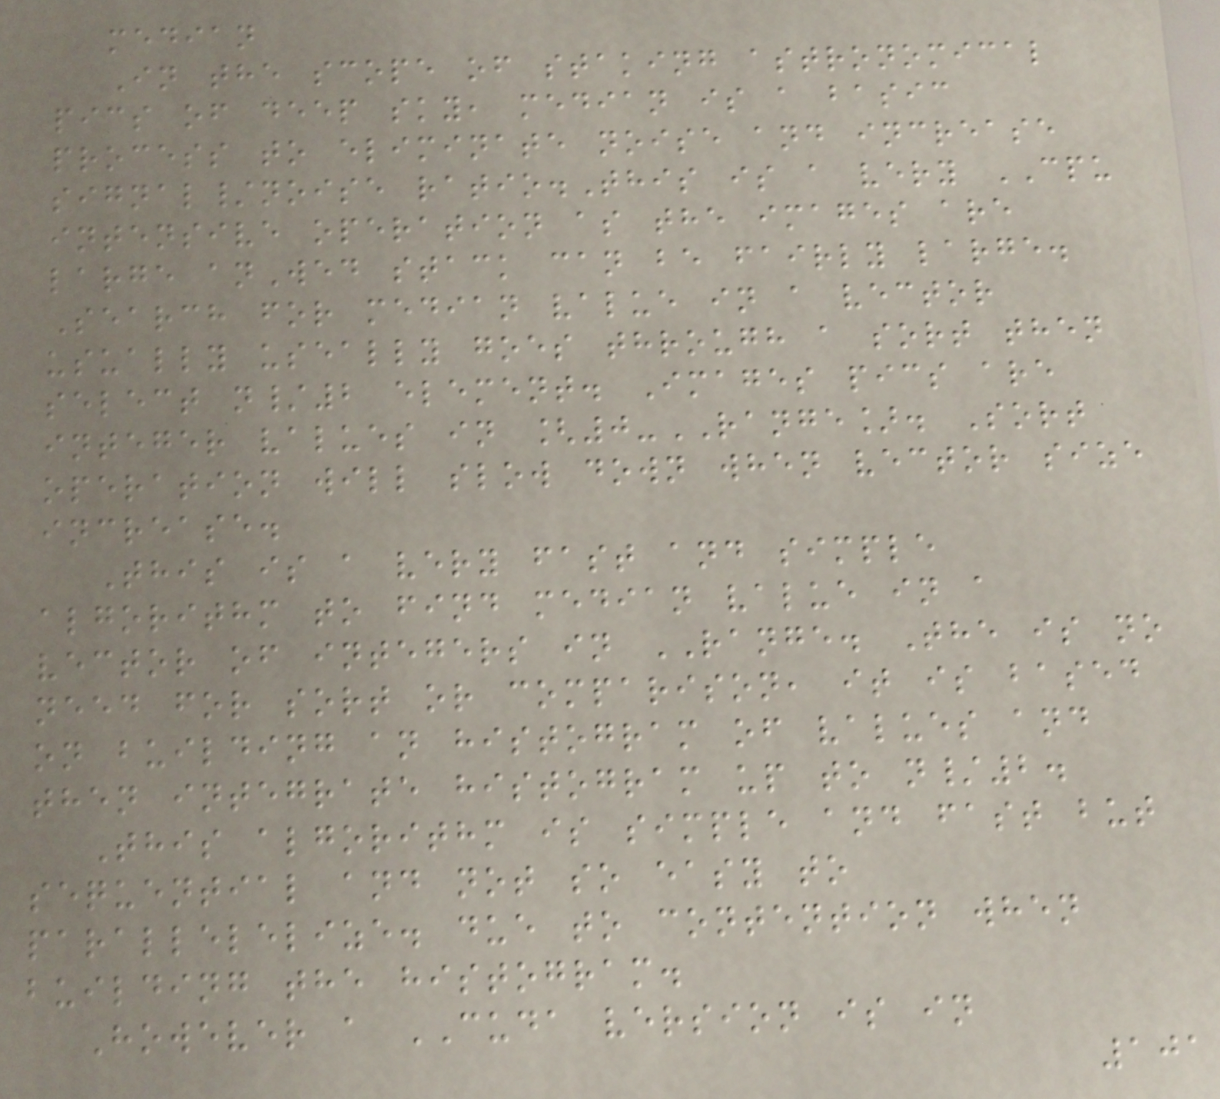median
In the scope of staking astronomical
pics of deep sky, median is a basic
process to eliminate noise and increase
signal/noise ratio.This is a very CPU
intensive operation as the images are
large anWed stack can be fairly large.
Search for median value in a vector
usually useally goes through a sort then
select n/2 element. Images pics are
integer values in [0-RANGE]. Sort
operation will slow down when vector size
increase.
This is a very fast and simple
algorithm to find median value in a
vector of integers in RANGE. The is no
need for sort or comparison, it is based
on building an histogram of values and
then integrate histogram up to n/2.
This algorithm is simple and fast but
sequential and not so easy to
parallelelize. due to contention when
building the histogram.
However a CUDA version is in
101
